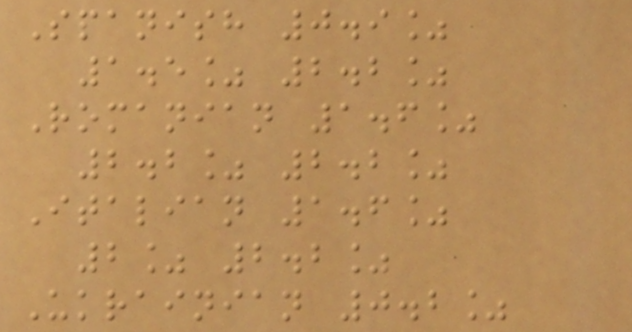Spanish 0.9%
1.5% 2.2%
Romanian 1.6%
2.2% 2.2%
Italian 1.6%
2% 2.2%
Ukrainian 0.2%
